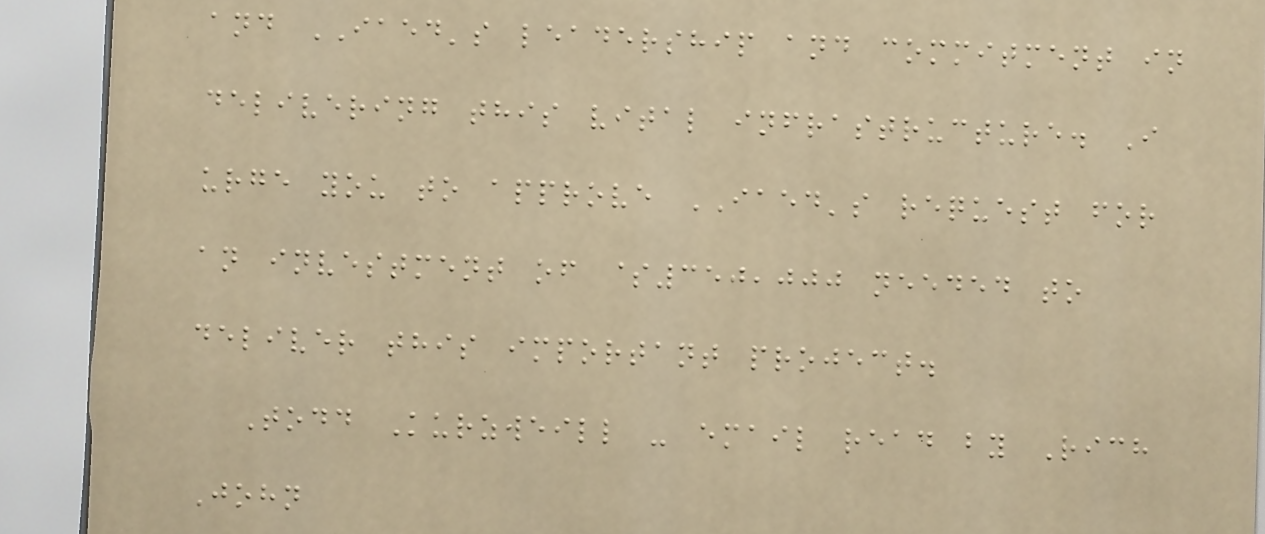and IAED's leadership and commitment in
delivering this vital infrastructure. I
urge you to approve IAED's request for
an investment of $350,000 needed to
deliver this important project.
Todd Kurzweill - email read by Rich
John
